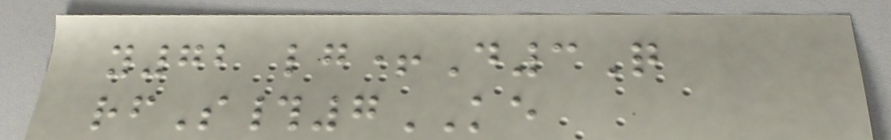y72 lg+D3Q
rfS#7KE
